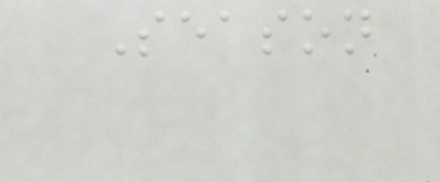Season
